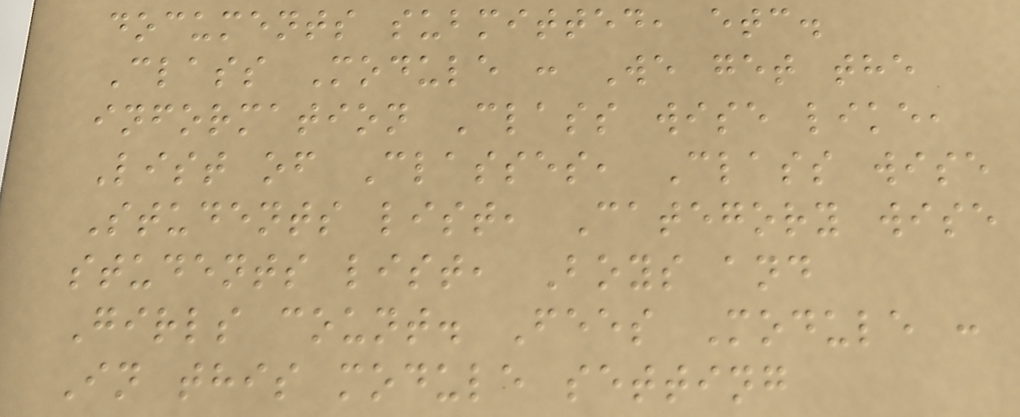documents submitted, etc.
Class Module : We get the
information Class wise like,
List of Classes, Class wise
Students list, Category wise
students list, Boys and
Girls count. Fees Module :
In this module setting
